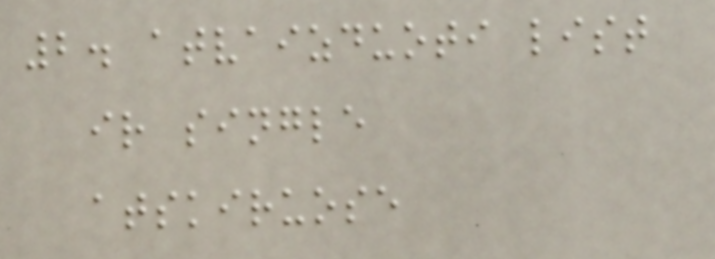2. atvaizduoti list
ir single
atskiruose
